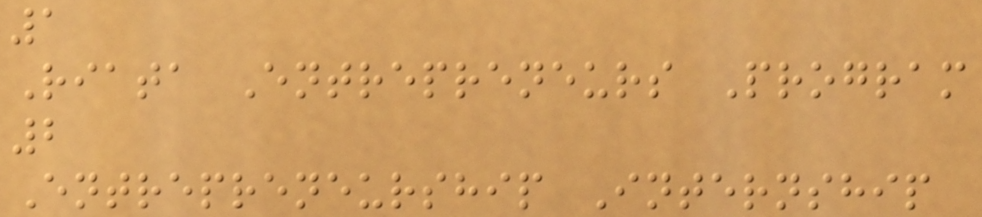1
Riata Entrepreneurs Program
2
Entrepreneurship Internship
